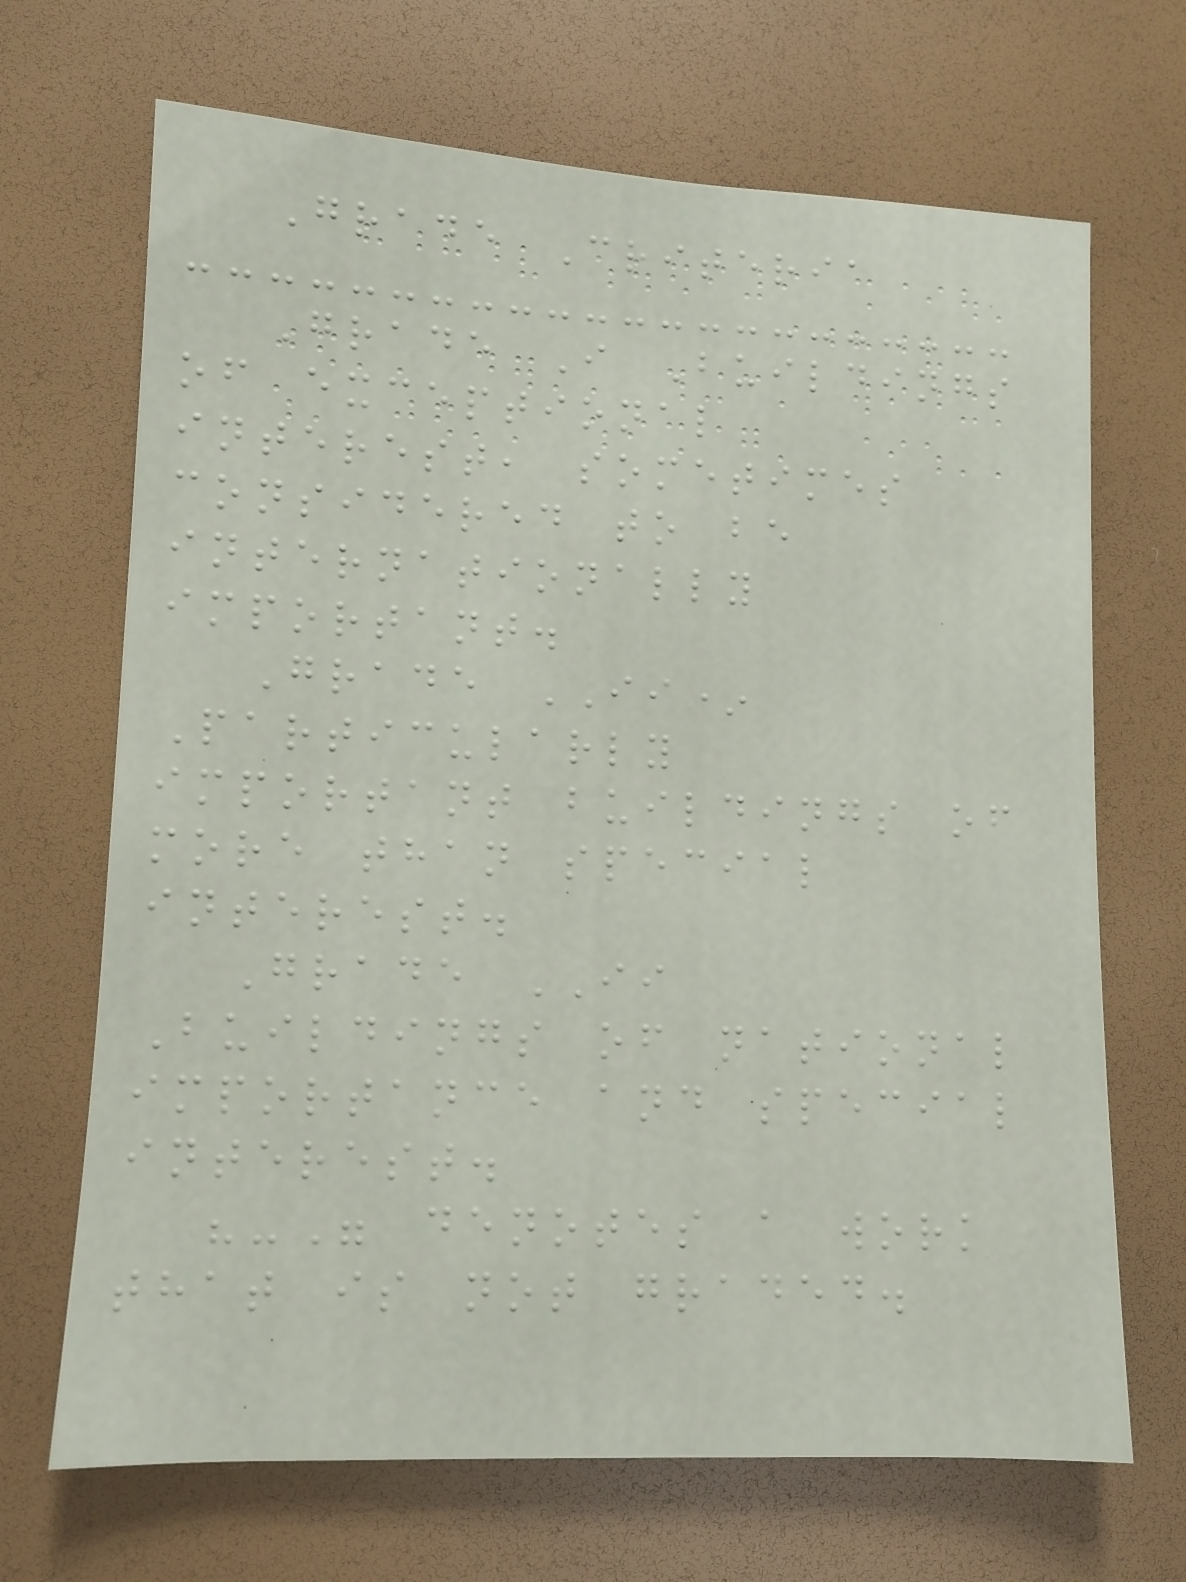Grade Criteria
Grade I Buildings
of exceptional
interest, sometimes
considered to be
internationally
important.
Grade II*
Particularly
important buildings of
more than special
interest.
Grade II
Buildings of national
importance and special
interest.
"-" denotes a work
that is not graded.
